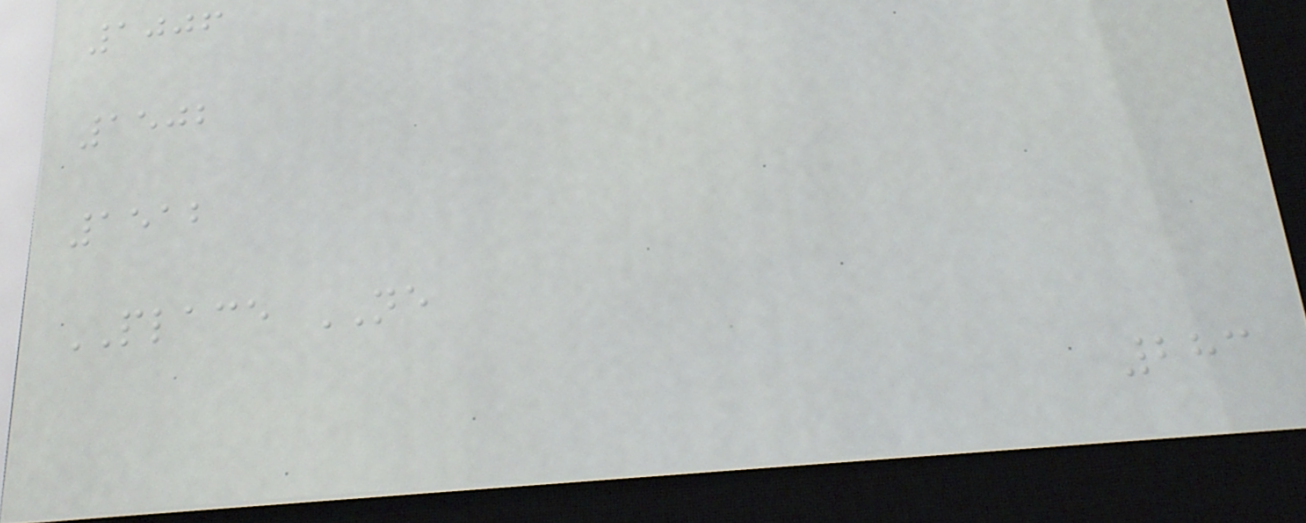1006
1502
1512
PLACE NE
283
